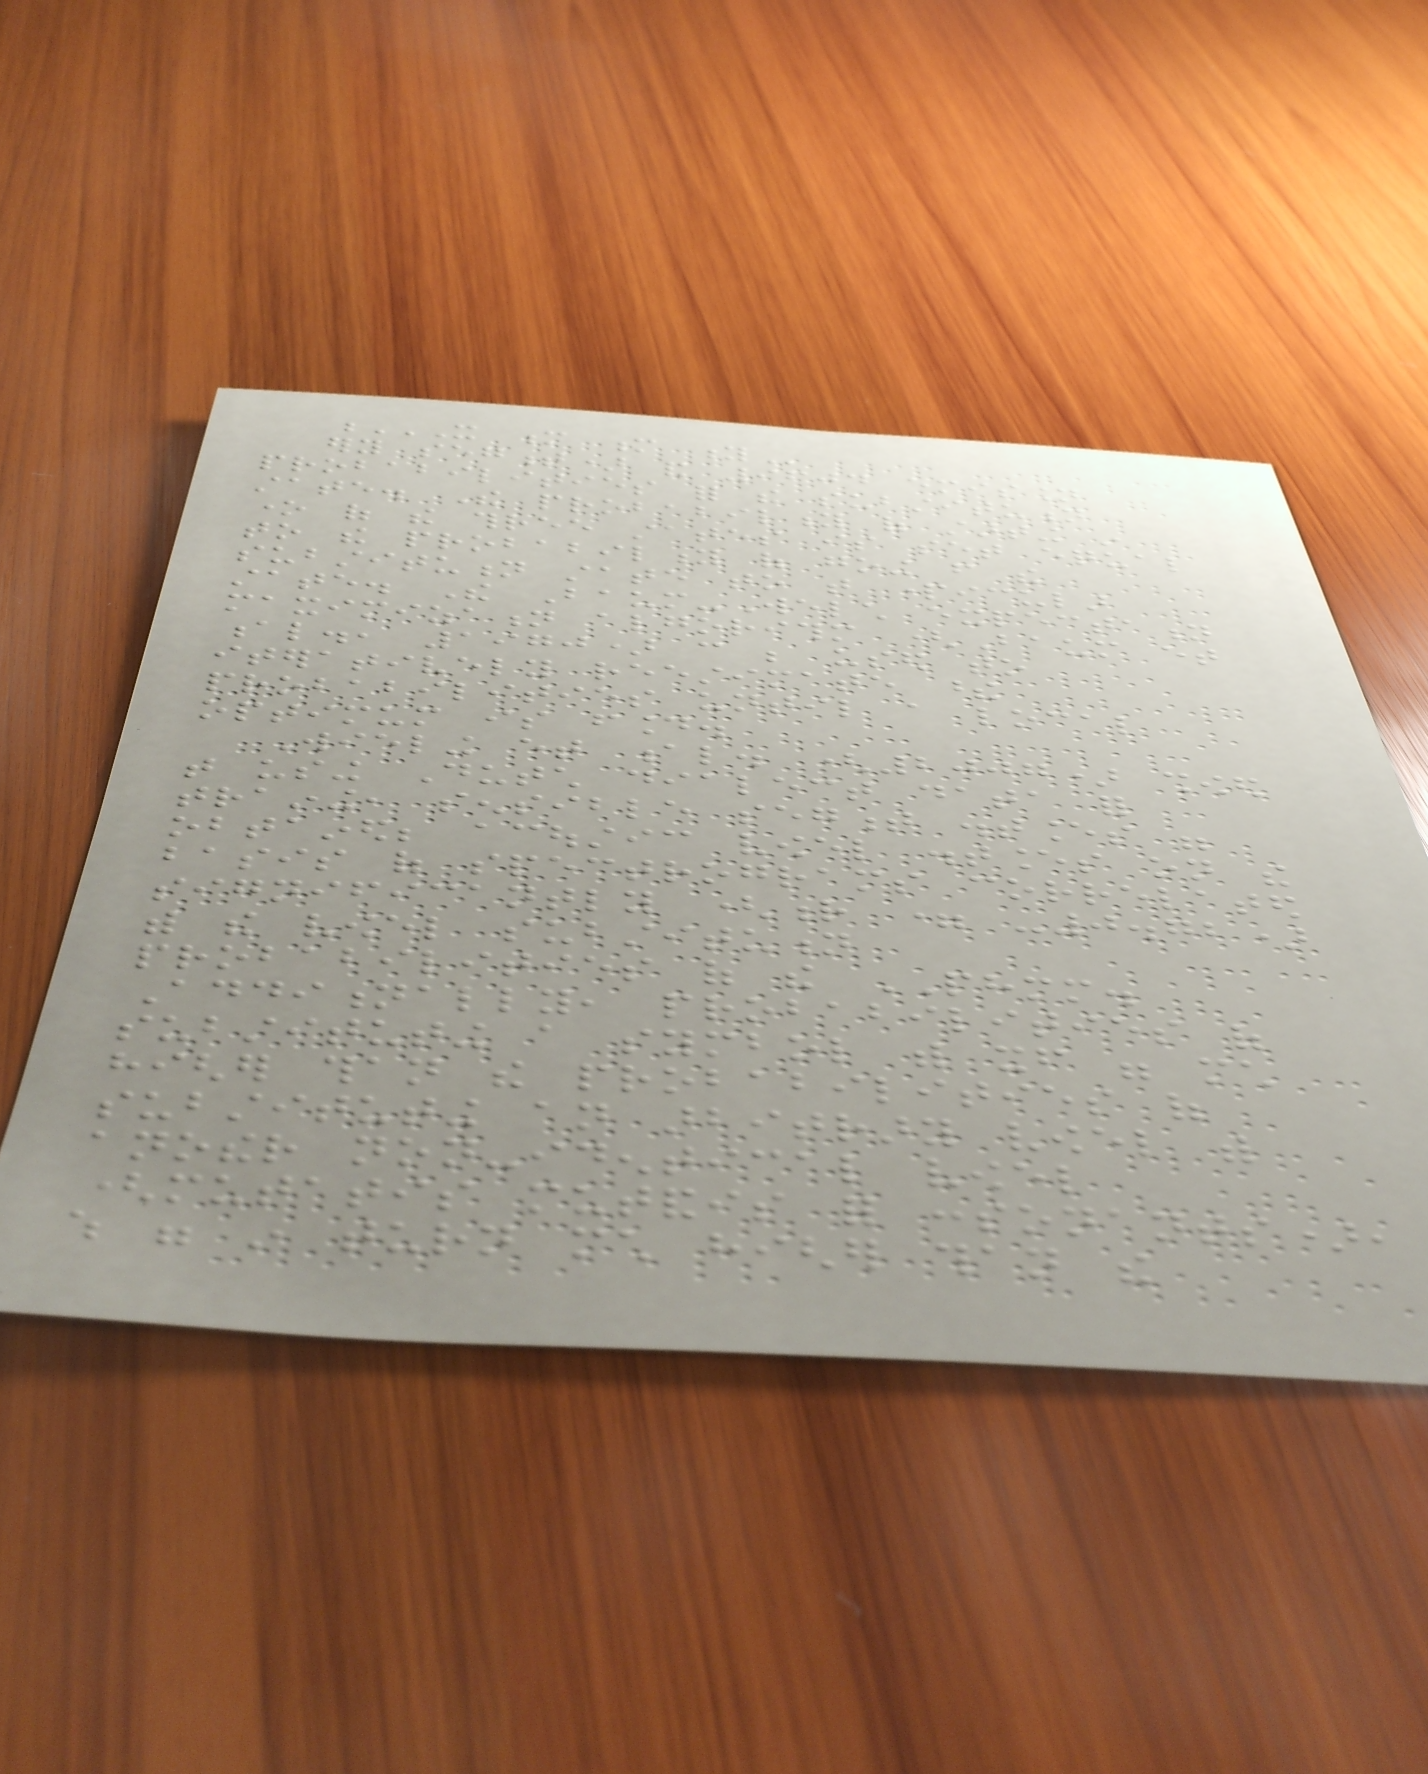X M M Y
ery segment) and 9604 emission
probabilities for the substitution
state. The probability of starting in
one of the three states is set equal
to the probability of going from the
substitution state to that particular
state. The Baum-Welch expectation
maximization algorithm (Baum et
al., 1970) can be used to
iteratively reestimate these
probabilities until a local
optimum is found.
Wieling et al. (2007) showed
that using Dutch dialect data for
training, sensible segment distances were
obtained; acoustic vowel distances on the
basis of spectrograms correlated
significantly (r = -0.72)
with the vowel substitution
probabilities of the PHMM.
Additionally, probabilities of
substituting a symbol with itself were much
higher than the probabilities of
substituting an arbitrary vowel with
another non-identical vowel
(mutatis mutandis for consonants),
which were in turn much higher than the
